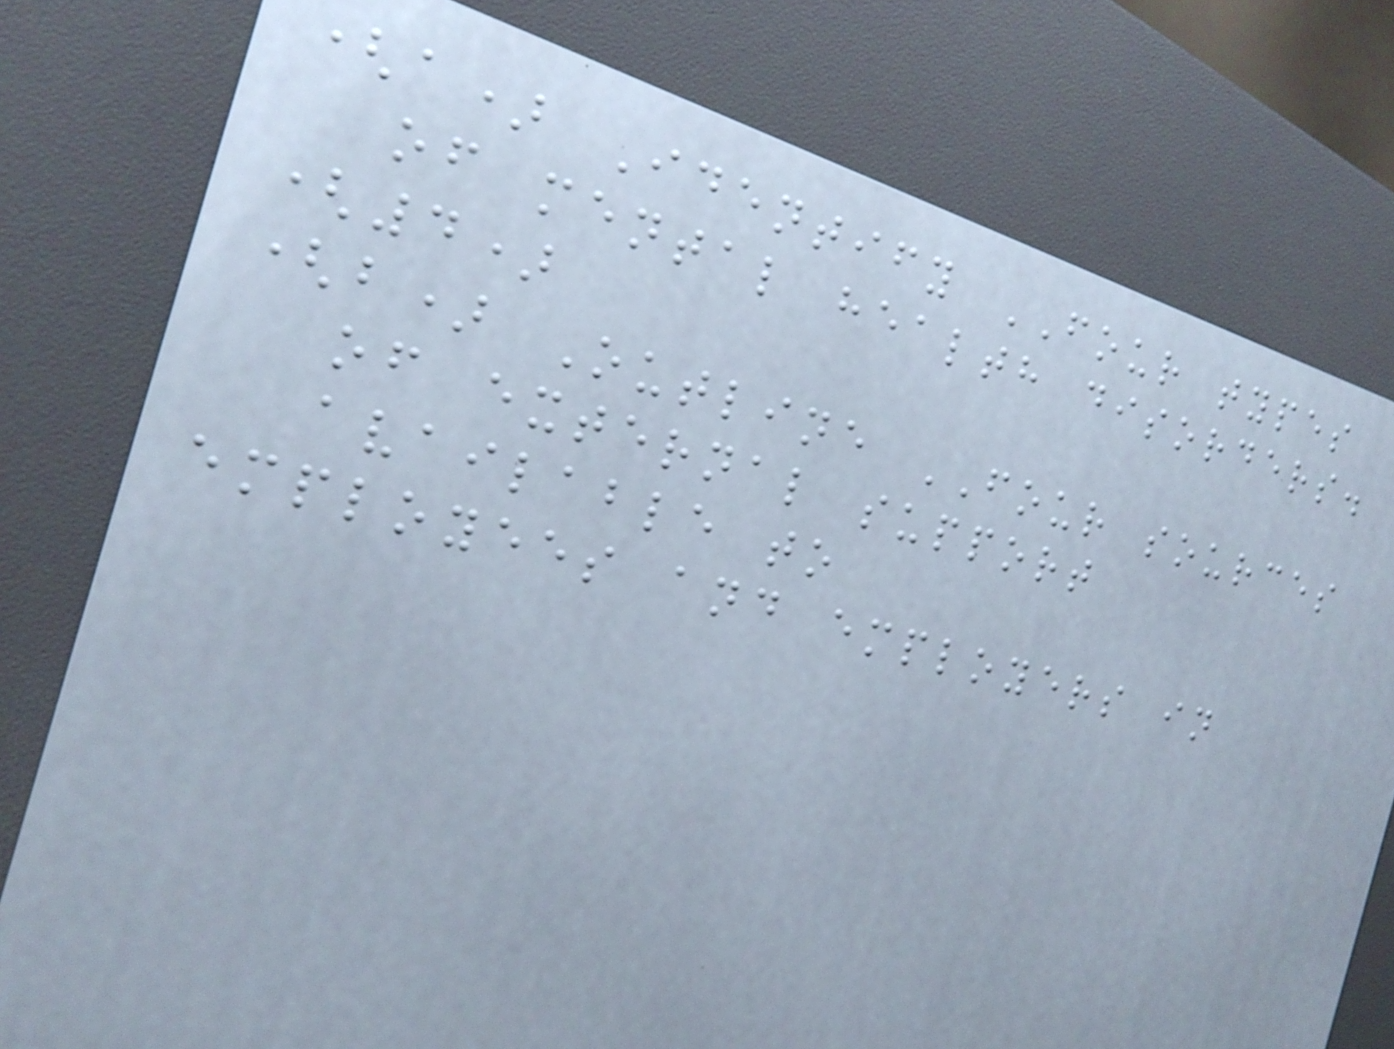(a) Identify FOUR types
of mental health disorders.
(4)
(b) Outline FOUR sources
of external support
available to
employees and employers in
